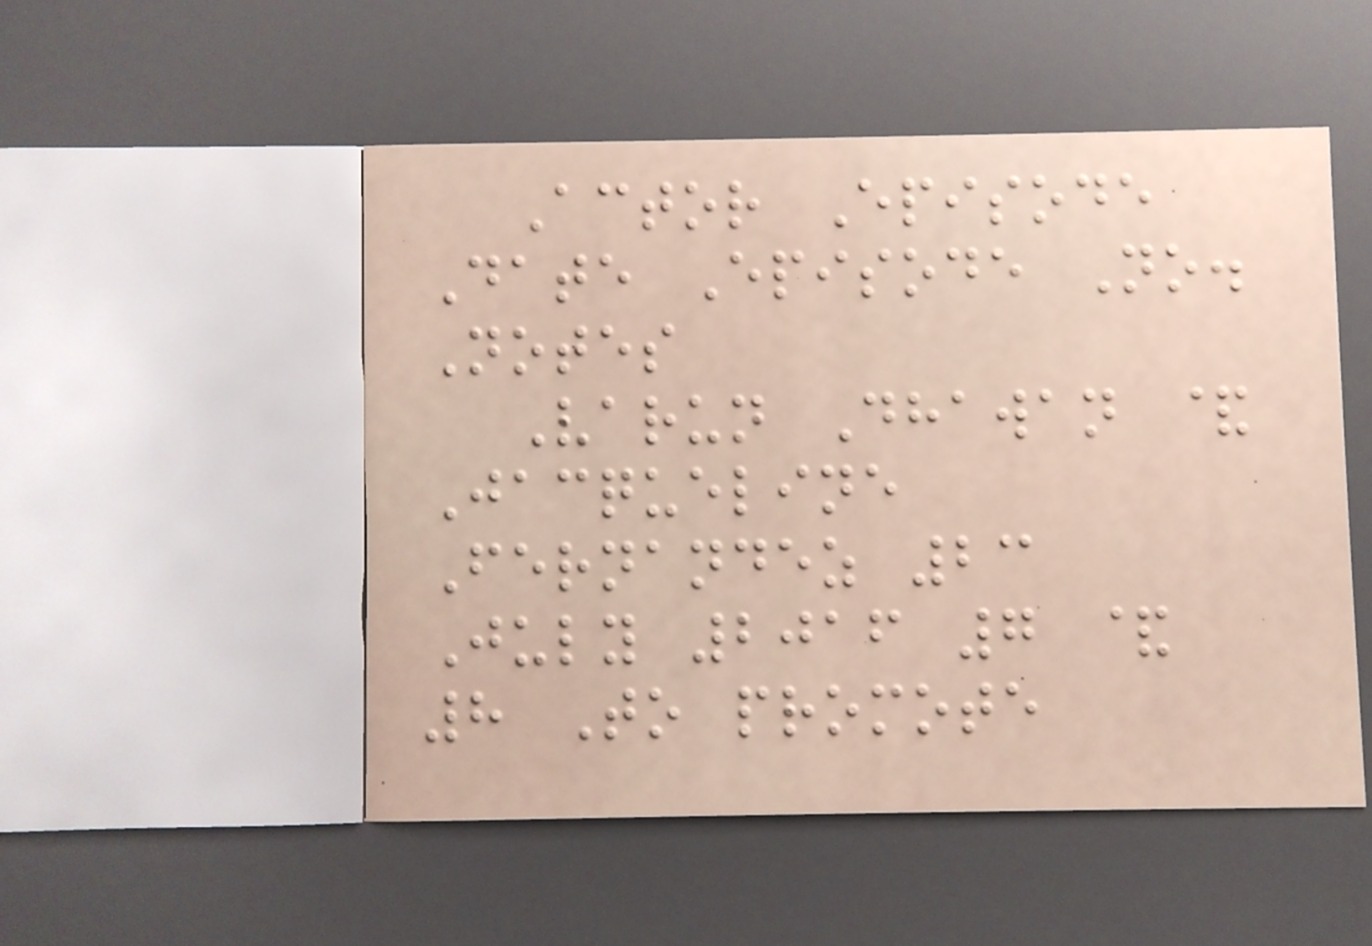Actor Episode
Date Episode No.
Notes
Varun Dhawan &
Jacqueline
Fernandez 23
July 2016 7 &
8 To promote
